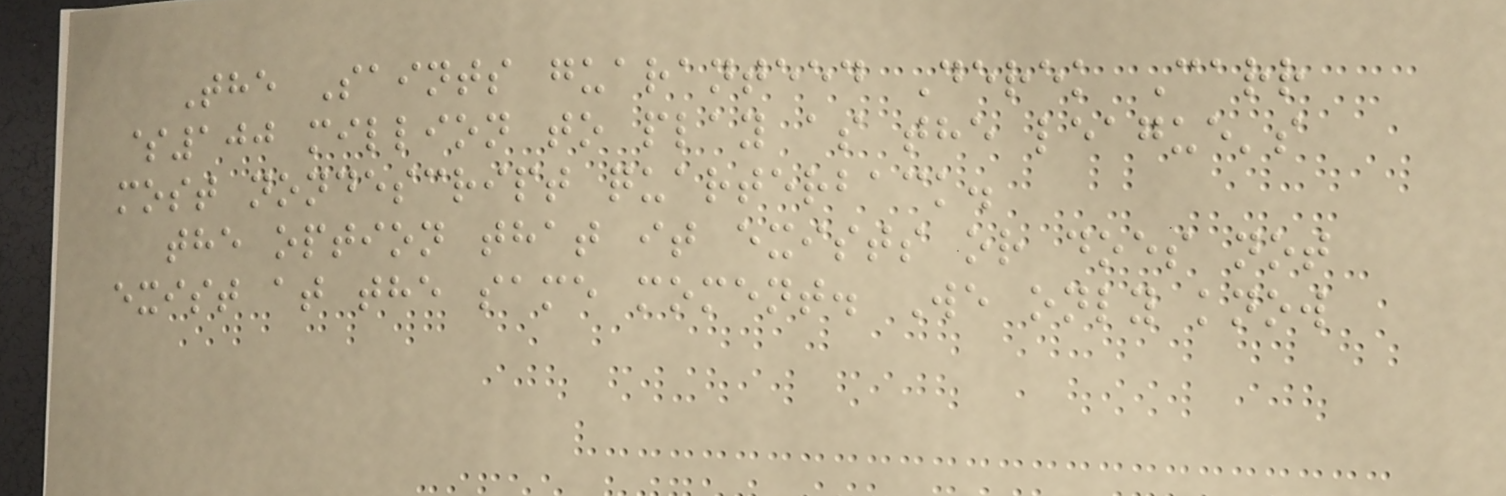The Saints guaranteed Derek Carr
$100 million to play as the league's
most nondescript quarterback.
the option that it exists or does not
exist at the same moment. We only know
